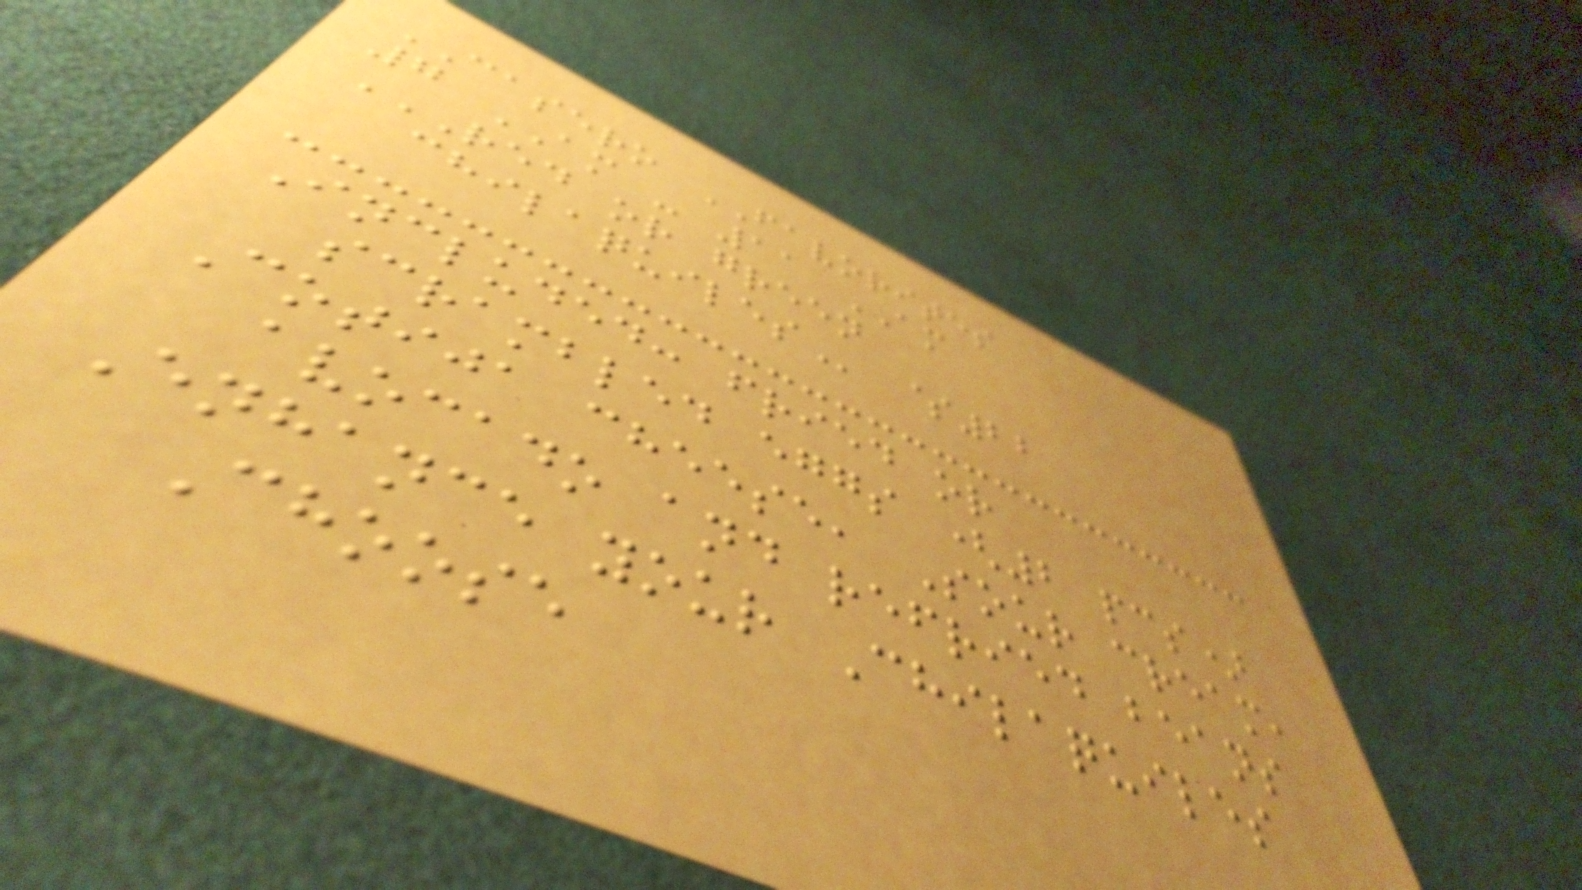CASERO FAVORITES
7 AM - 11 AM
RED OR GREEN
CHILAQUILES $22
Included: fried or
scrambled eggs (2 pcs)
Cotija cheese, Sour cream,
avocado and refried beans
Enhance your Chilaquiles
Choose
